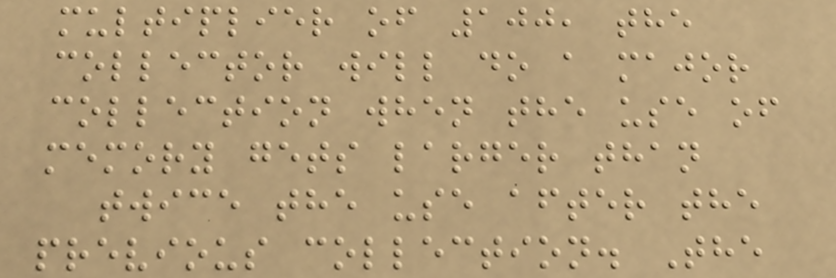multiplier of 100, the
collector will do a major
collection when the use of
memory gets larger than
twice the use after the
previous collection. The
